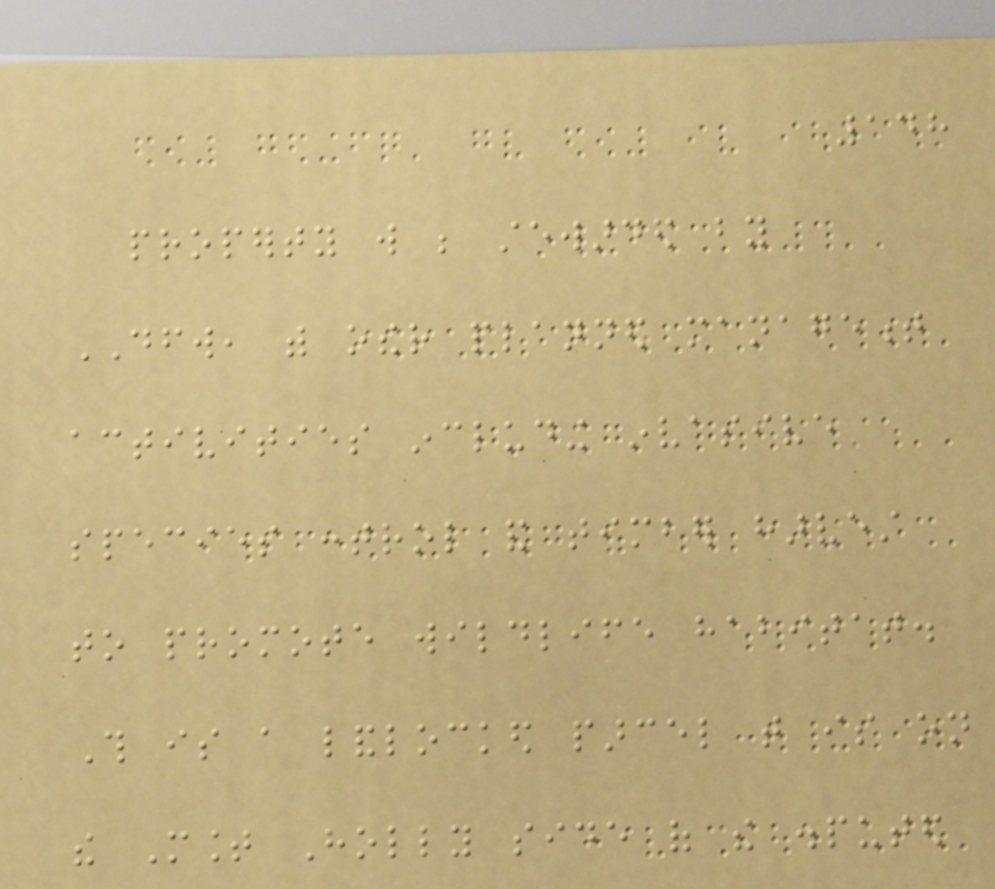148
property will be stewarded by
DFW, with other planned management
activities including invasive
species control and timber harvest
to promote wildlife habitat.
This is a landlocked parcel that is on
the Mount Holly side of the disputed
